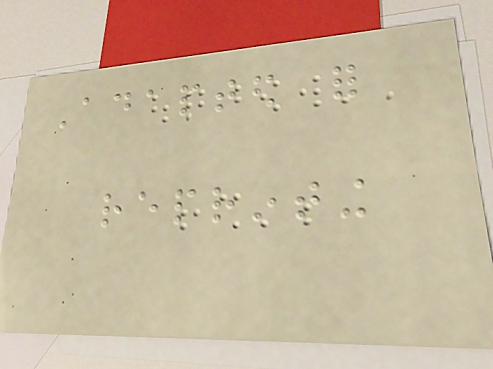Adapted for
reprinting
